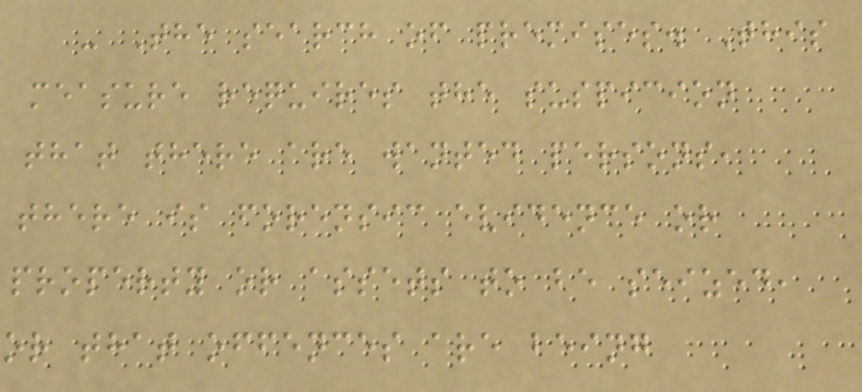- The search of premises. This
measure requires the suspicion
that there are wanted persons,
there is forensic evidence or
property or assets to be seized,
or that offences are being
